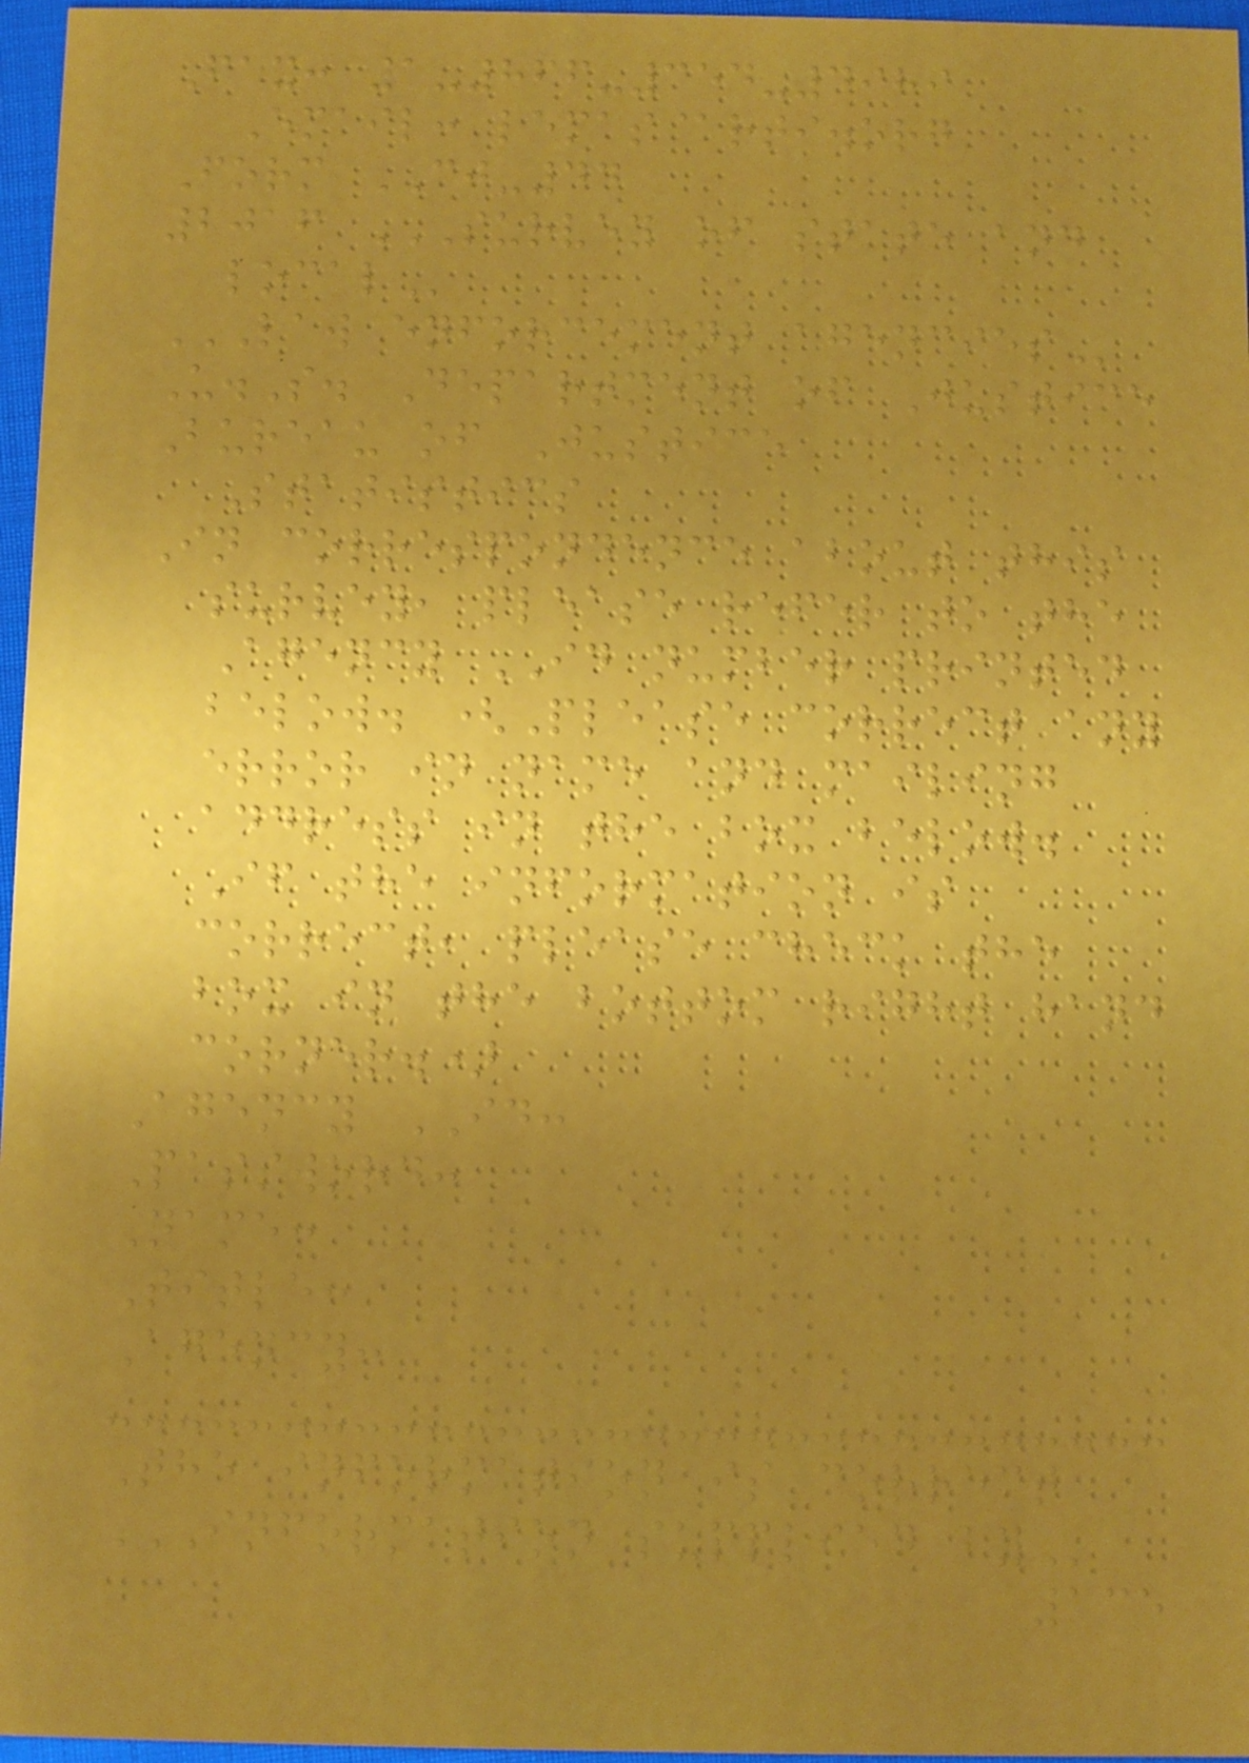Fax: 1-866-354-4989
Email: lemas@rti.org
Form CJ-44
2016 SURVEY OF STATE AND
LOCAL
LAW ENFORCEMENT AGENCIES
U.S. Department of Justice
Bureau of Justice
Statistics
In correspondence about this
survey, please refer to the
Agency ID number printed
below. (Please correct any
error in name and mailing
address in the box below.
If the information is
correct, please check the
box in the bottom right hand
corner.)
Agency ID:
Password:
Name:
Title:
Agency:
The information is correct
INFORMATION SUPPLIED BY
135
